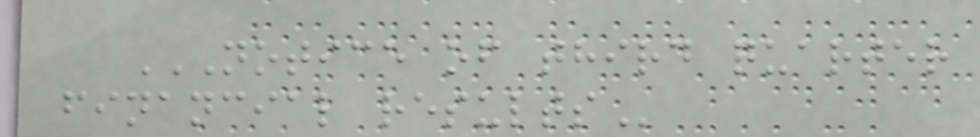NOTICE OF THIRD QUARTER
FINANCIAL RESULTS
